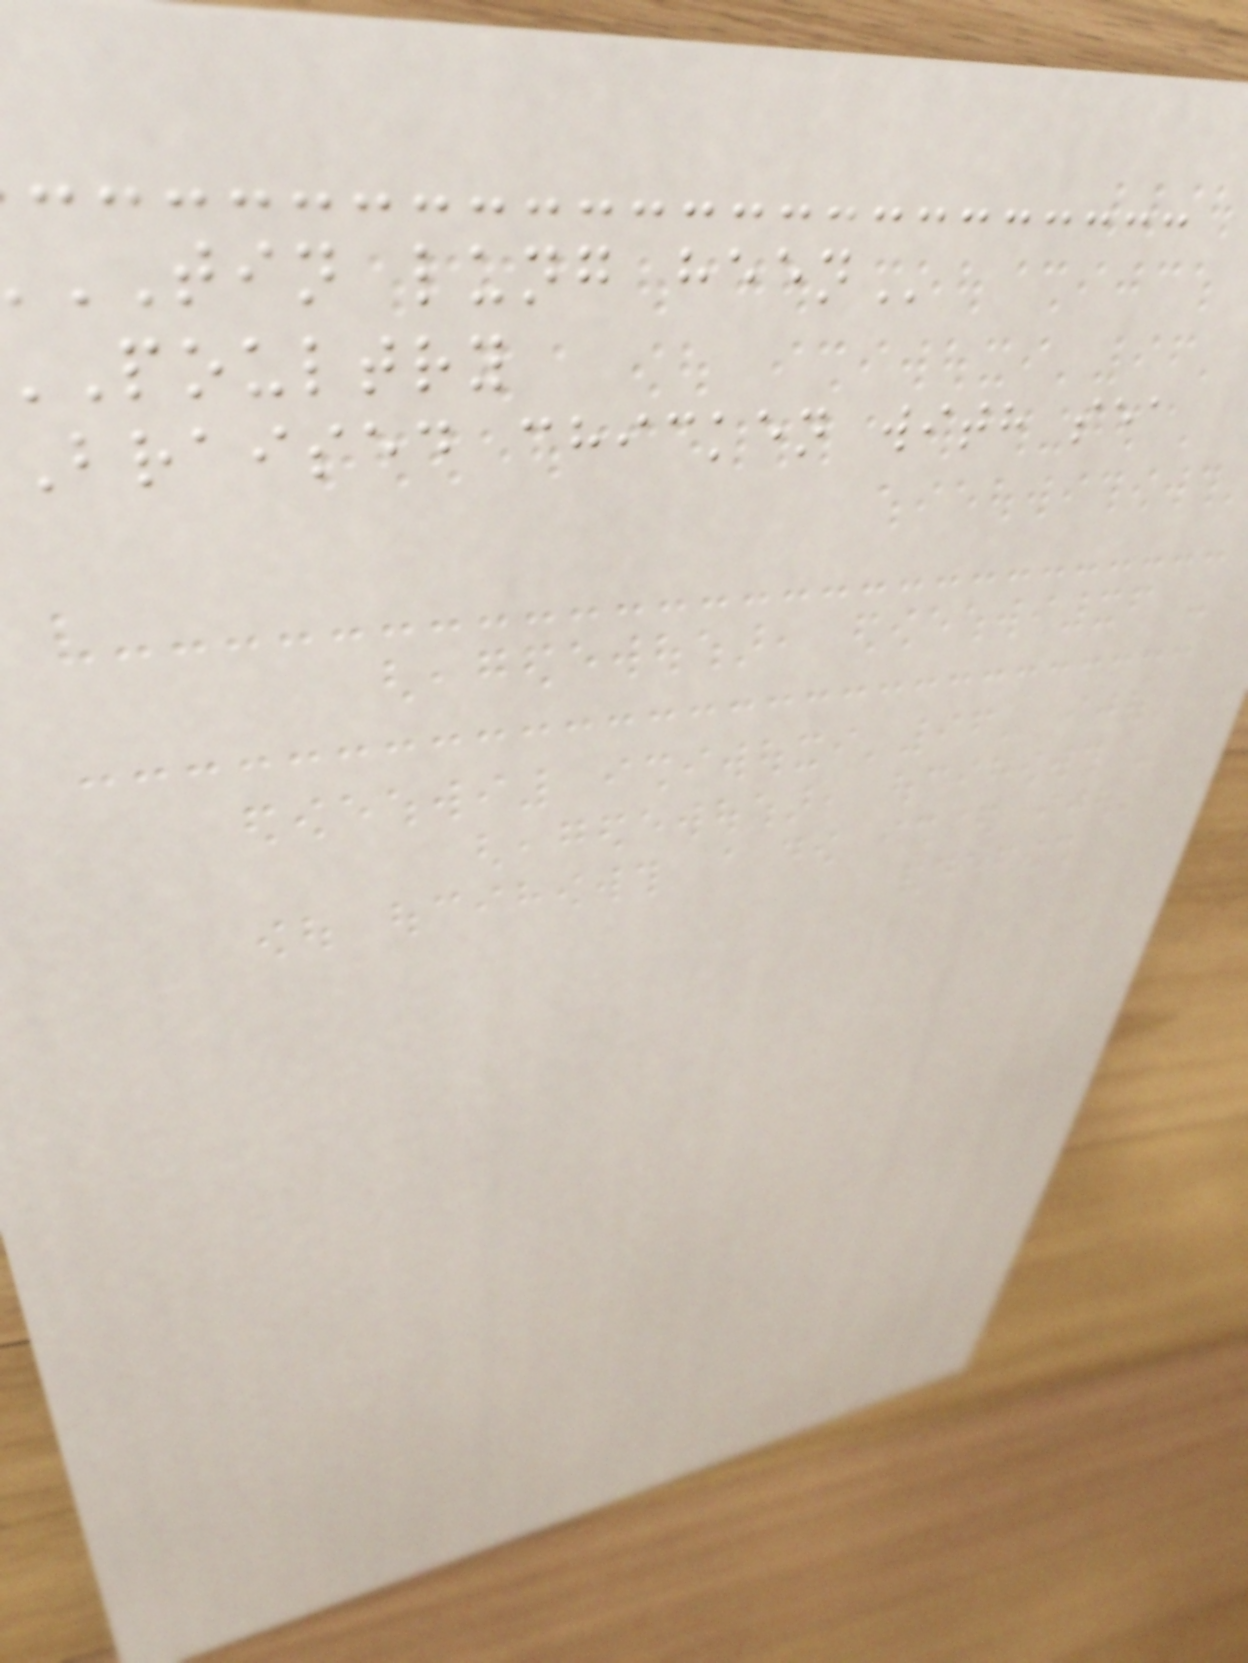TIN lung
poultry
Braised chicken with sea
